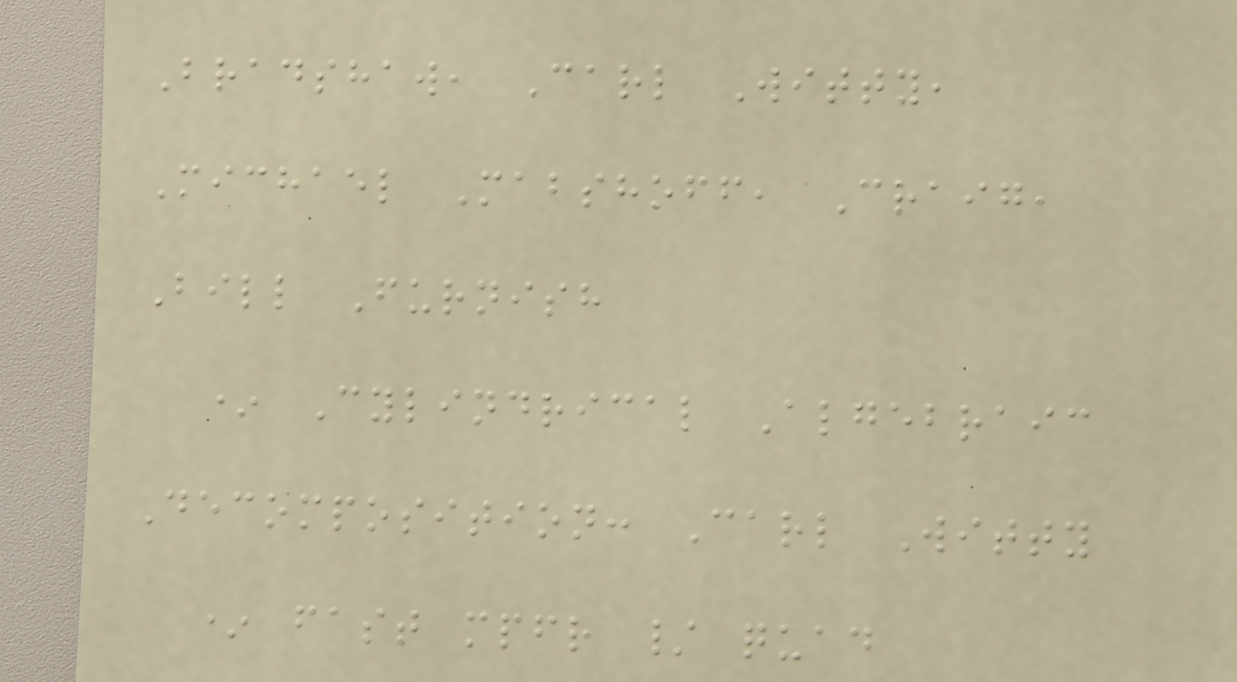Bradshaw, Carl Witty,
Michael Mabshoff, Craig,
Bill Furnish
* Cylindrical Algebraic
Decomposition: Carl Witty
* fast mpfr / quad
